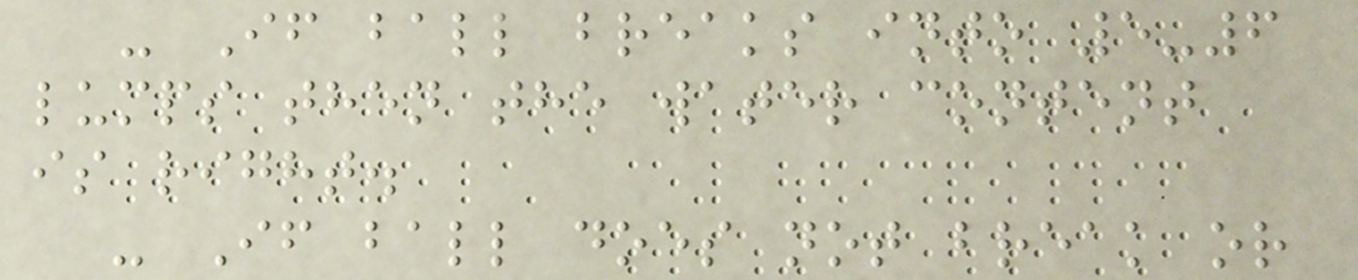- If ball breaks into 5-6
lumps then the water content
is right.
- If ball does not break or
